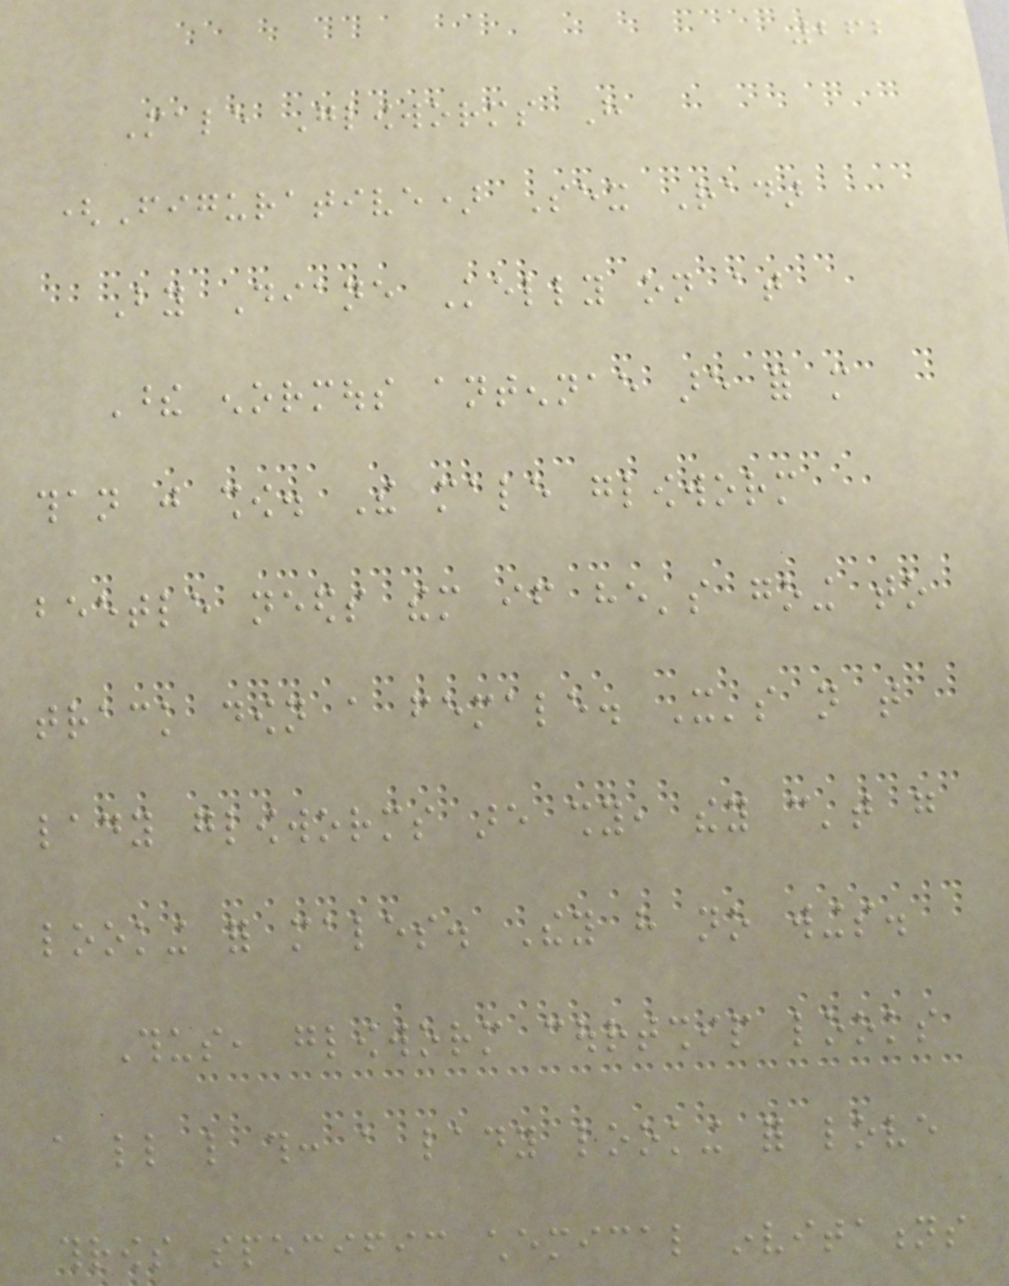262
Male Glowworms Have
(Figurative) Sex Radar
By Diane Kelly on at
These enormous antennae are for more
than just show. The male glowworm
beetle needs them if he's going to
track down a female. It's not that
lady glowworms are shy, they can't go
looking for males. They have no wings.
Thus, glowworm courtship looks
a little like this: a lady looking for love
throws specific chemical invitations
